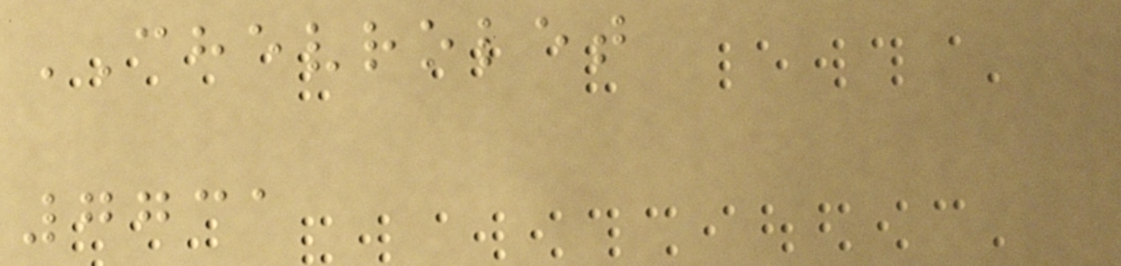CHEVROLET
7731
